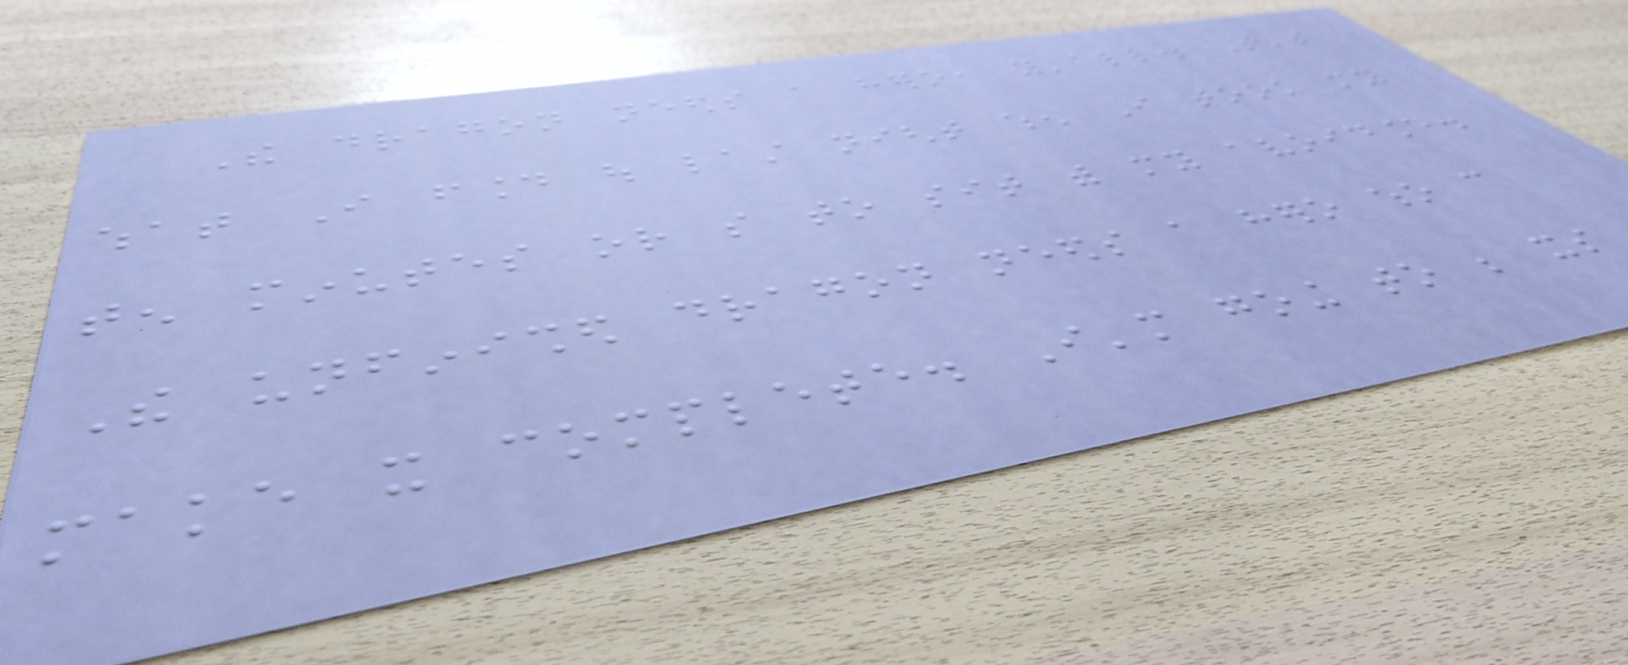The dragon needs a hero, y'all. That's
what I found out last night when I took my
ten minutes or so to sit with my avoidance.
The unfinished dragon needs a hero who can
make it complete. I'm going to be its
